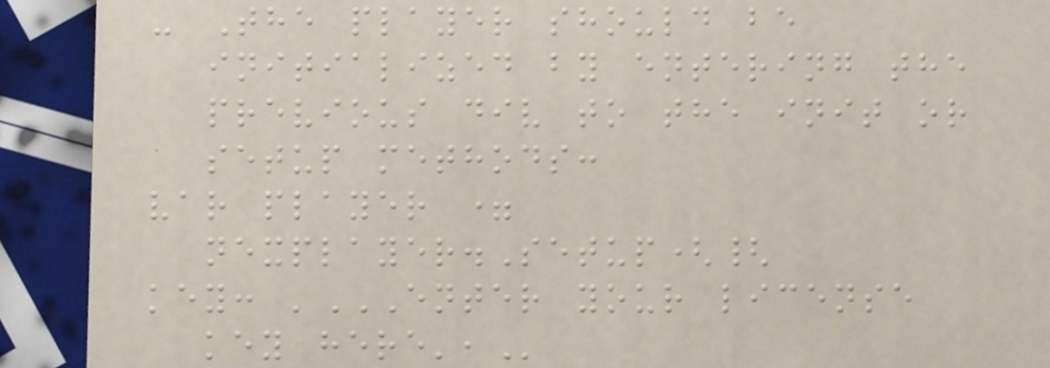- The player should be
initialized by entering the
previous div to the init or
setup methods:
var player =
nexplayer.Setup({
key: 'ENTER YOUR LICENSE
KEY HERE',
